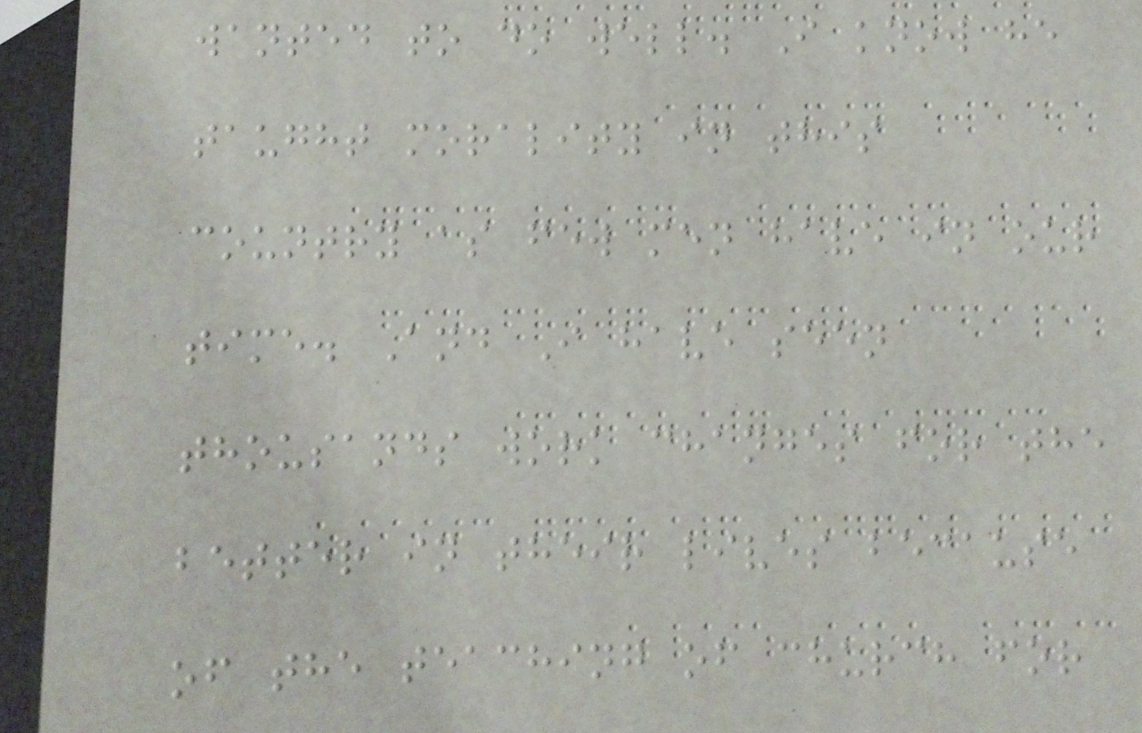wanted to do well. I know he
taught morality in this
country as few men have in our
time. And I have seen
thousands work changes for the
better in their lives because
of the teaching of church for
